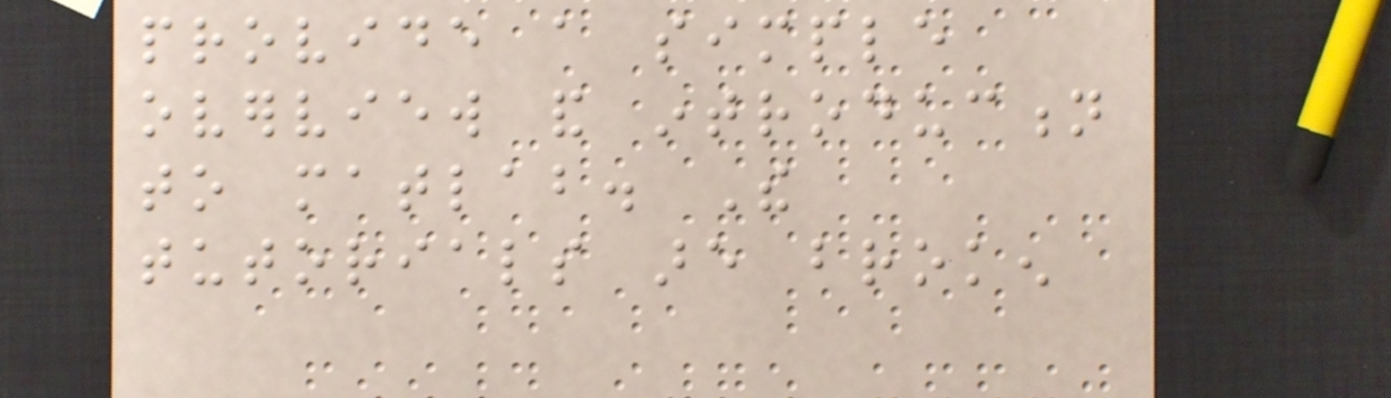provide a simple
overview and introduction
to matlab. The
tutorials are broken
